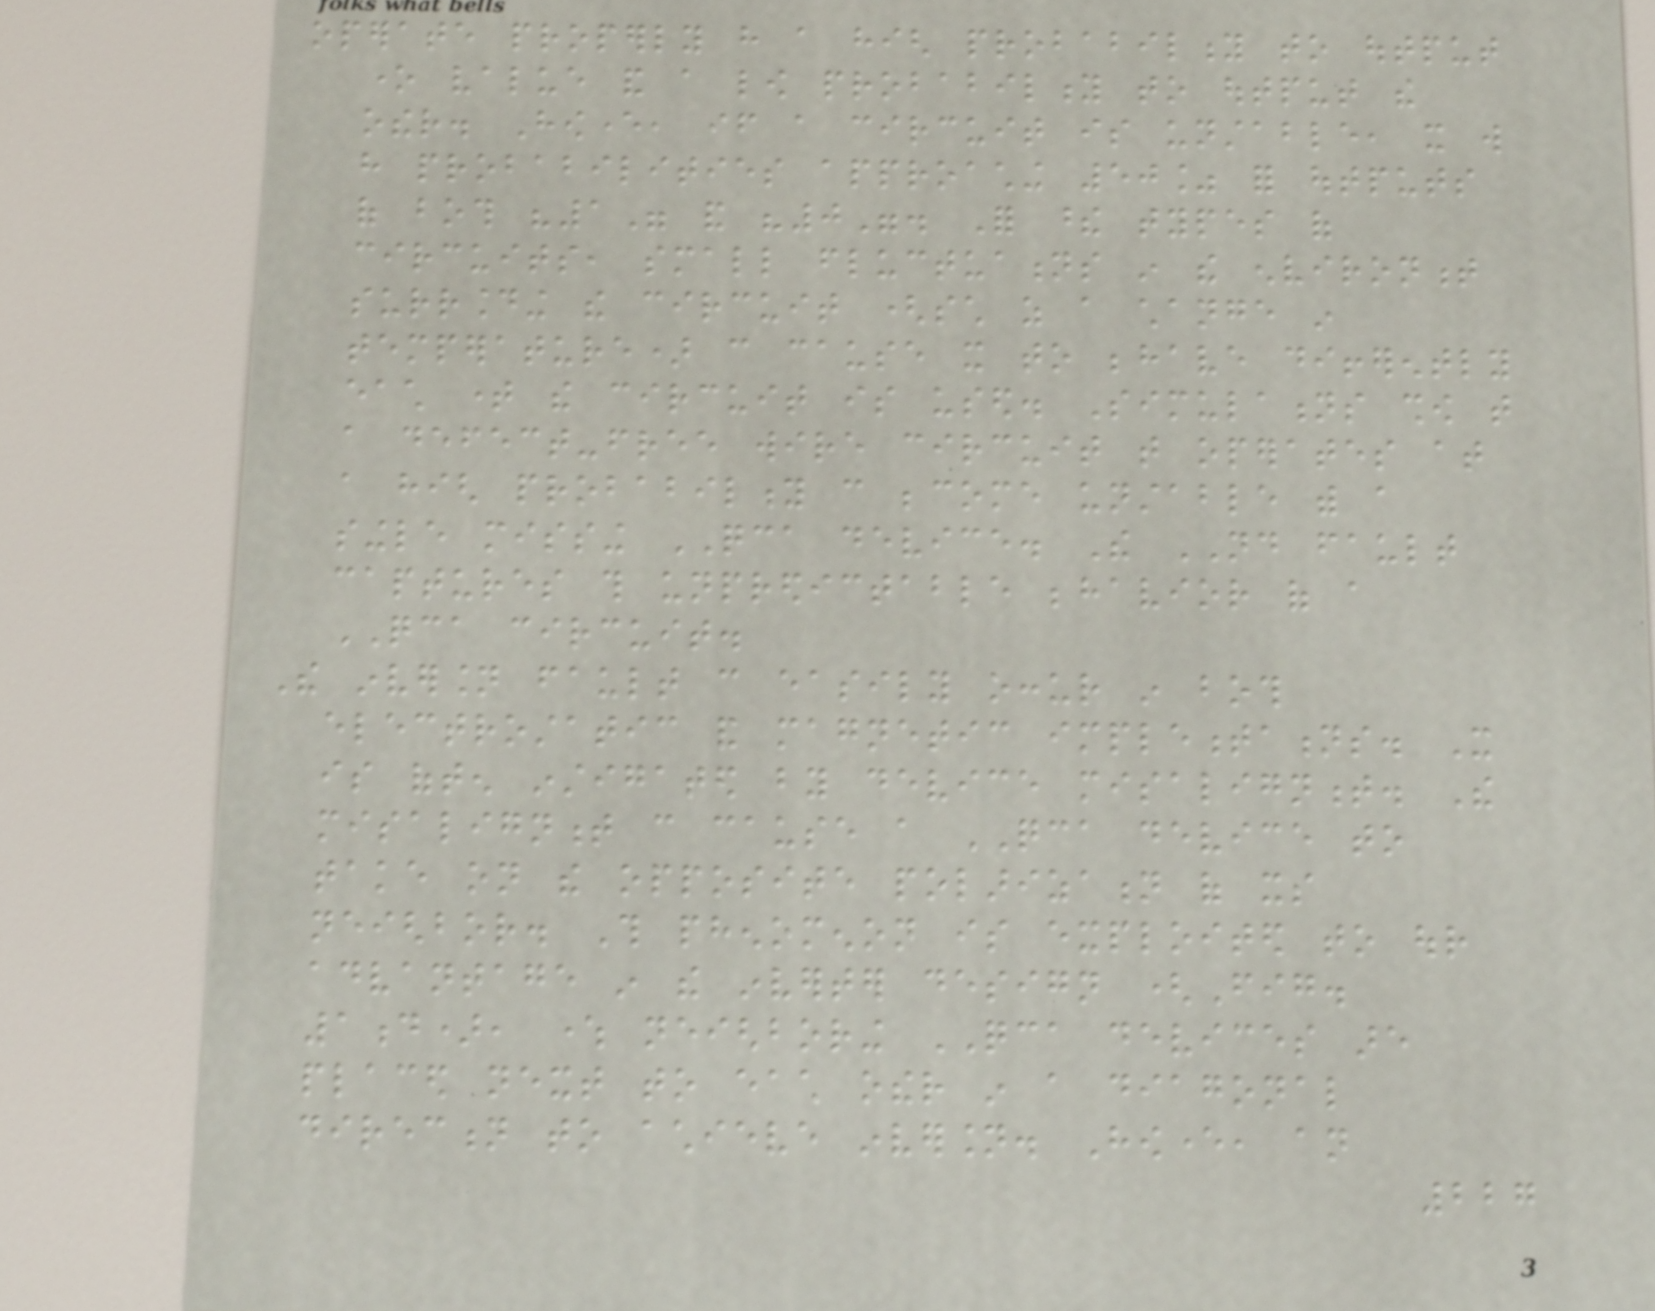operate properly have a high probability to output
one value and a low probability to output the
other. However, if a circuit is unstable, it will
have probabilities approaching 50% for outputs
of both "1" and "0". For these types of
circuits, small fluctuations in the environment
surrounding the circuit (such as a change in
temperature) can cause it to behave differently
each time the circuit is used. Simulations show that
a defect-free wire circuit that operates at
a high probability can become unstable with a
single missing QCA device. The ND fault
captures this unpredictable behavior of a
QCA circuit.
The inversion fault can easily occur in both
electrostatic and magnetic implementations. It
is often instigated by device misalignment. The
misalignment can cause a QCA device to
take on the opposite polarization of its
neighbor. This phenomenon is exploited to our
advantage in the inverter design (Fig.
1d), where neighboring QCA devices are
placed next to each other in a diagonal
direction to achieve inversion. However, an
227
